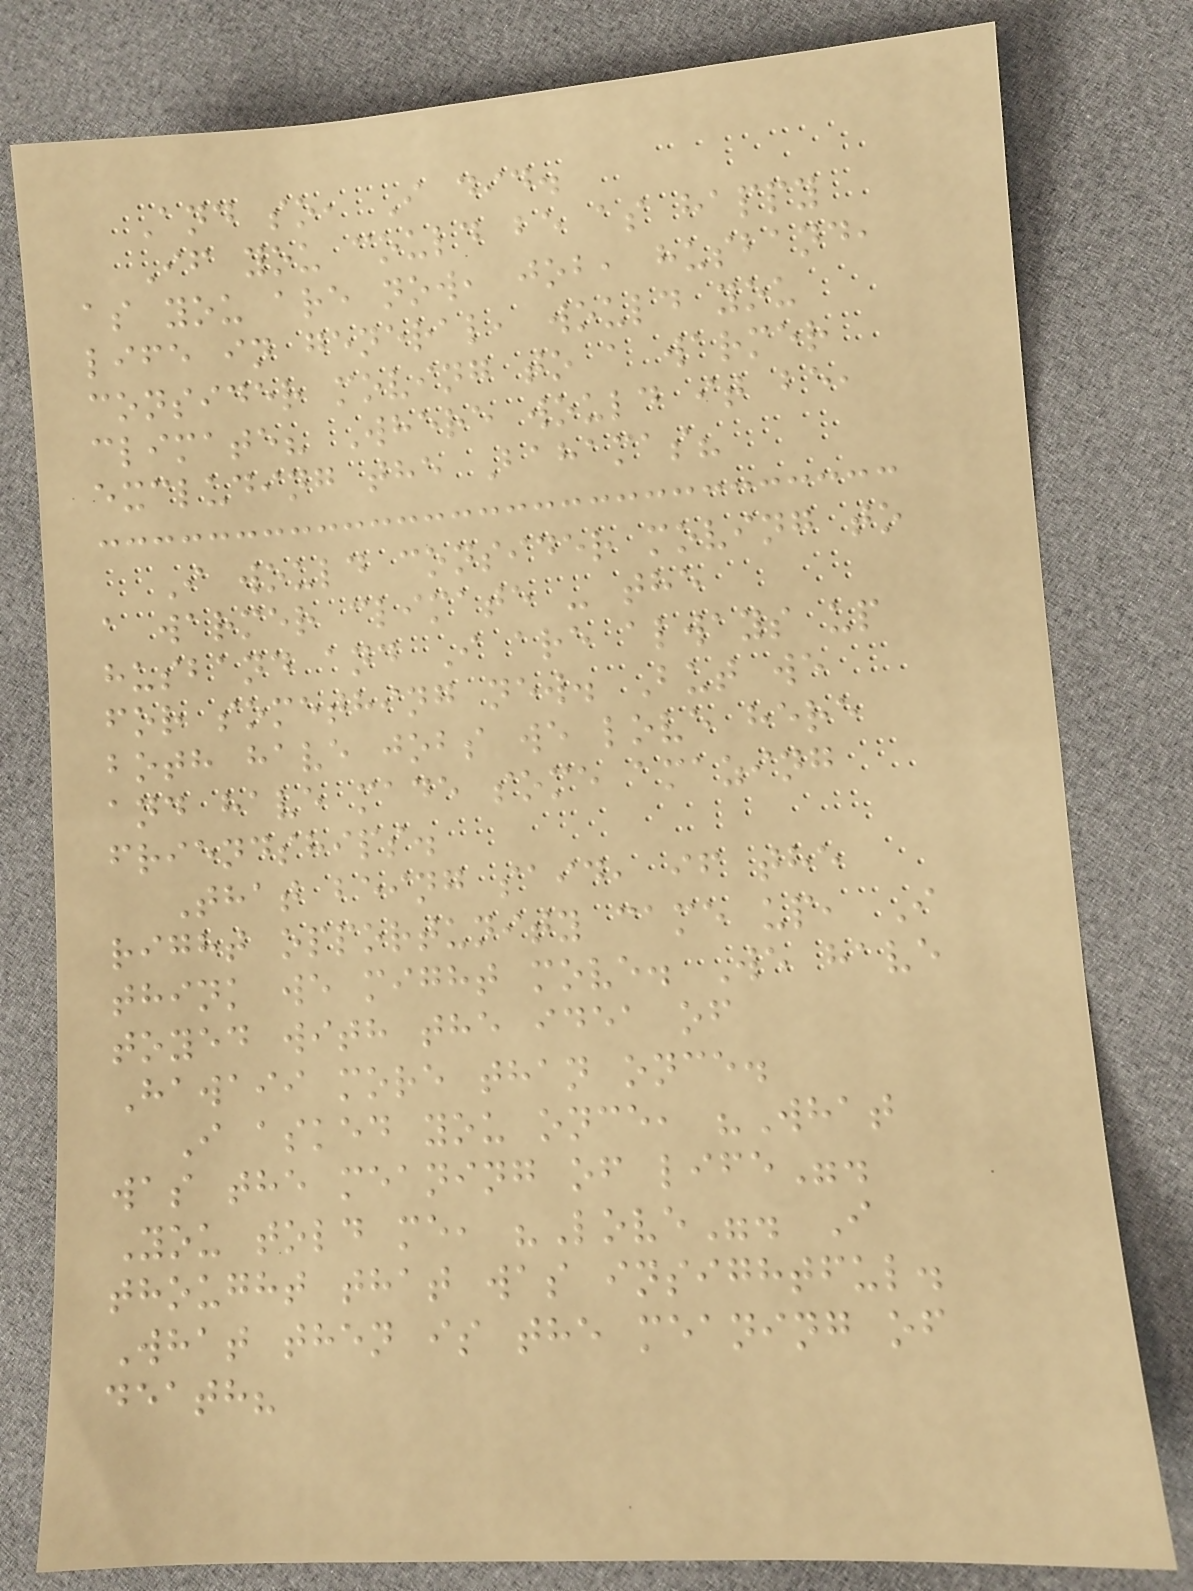And so, I did.
If you could be as happy
as you are now, job, husband,
life in general, would you
consider moving to a warmer
climate? Where would it be,
excluding the Bahamas?
I would consider moving to
a warmer climate - the
husband and I are always up
for something new. But we
both have jobs we love here
and have made some amazing
friendships.
That being said, if the
right opportunity came up, I
think we might move. We have
toyed with the idea of
Hawaii more than once.
I asked you once, "What
was the meaning of life".
You told me, "Love". I
thought that was insightful.
What then is the meaning of
death?
